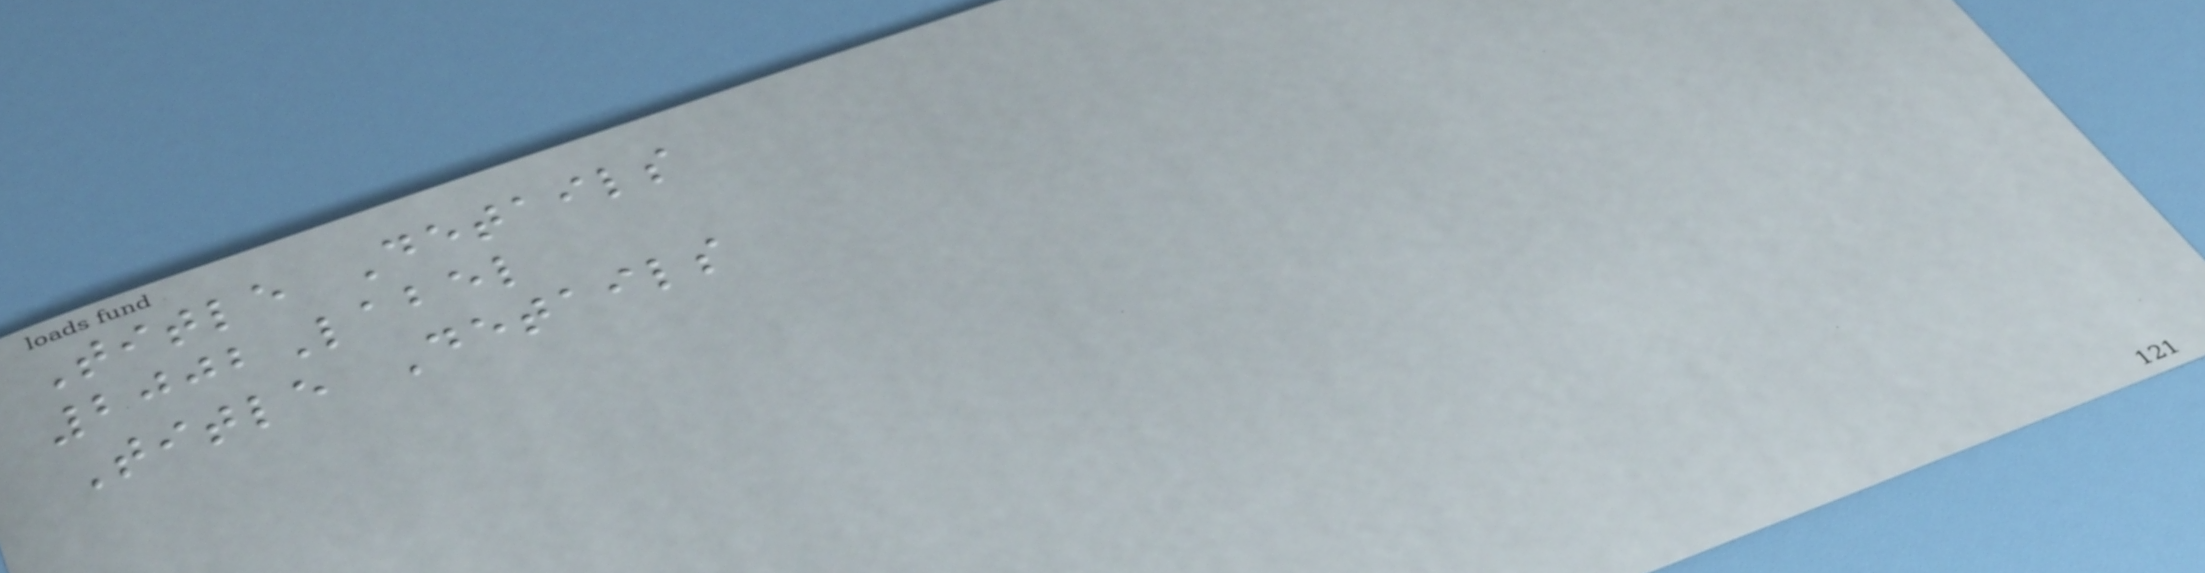Title Details
2002Label
Title Details
